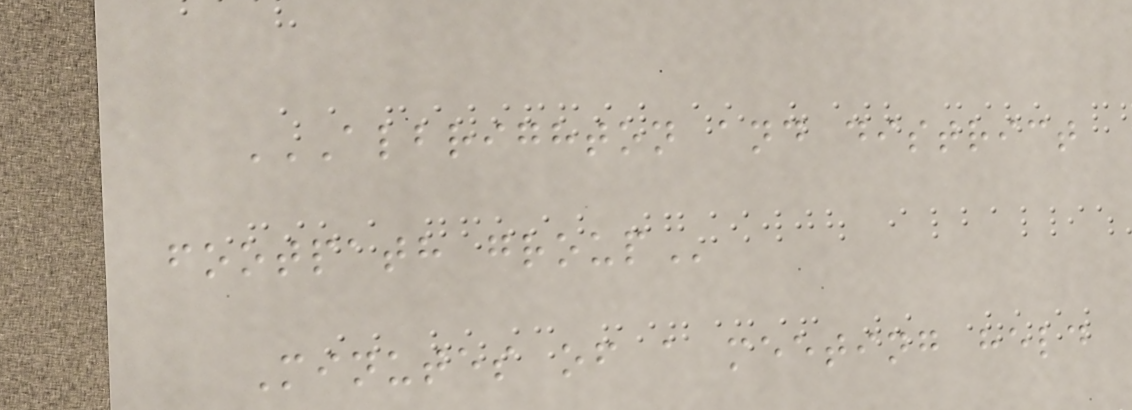ALBRIGHTON AND DISTRICT
FOOTPATH GROUP
Minutes of a meeting held
